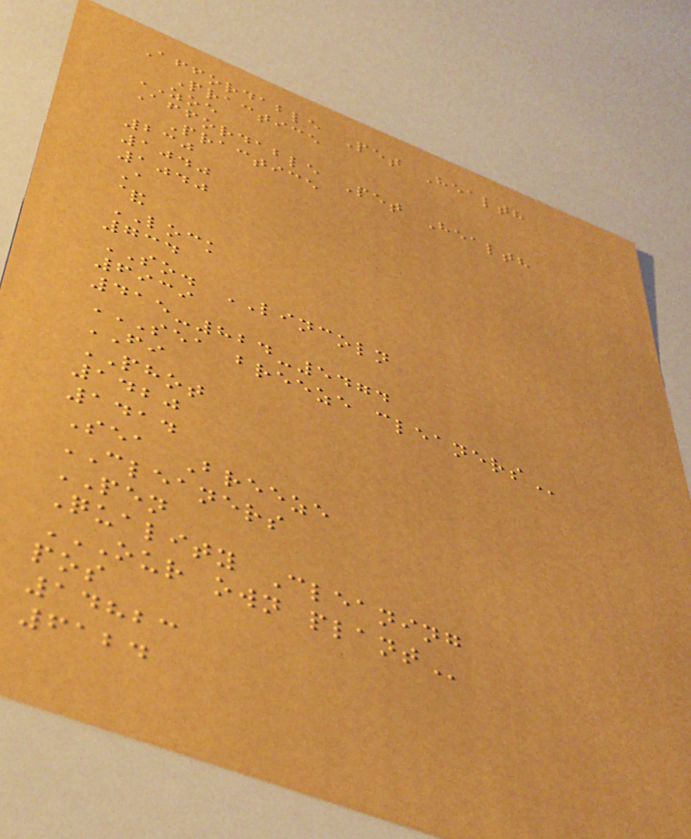Affordable Pet Health
Practice
ZOE
Affordable Pet Health
Practice
230
1040
1040
A
&
LOCK
734
SO. LINCOLN
6939
415-824-5474
SEA BREEZE CLEANERS
FI
PHOT
1420
1414
Sea Breeze
CLEANERS
PEN
Quality Cleaning
OUR OWN PLANT
pos
14823
6124
